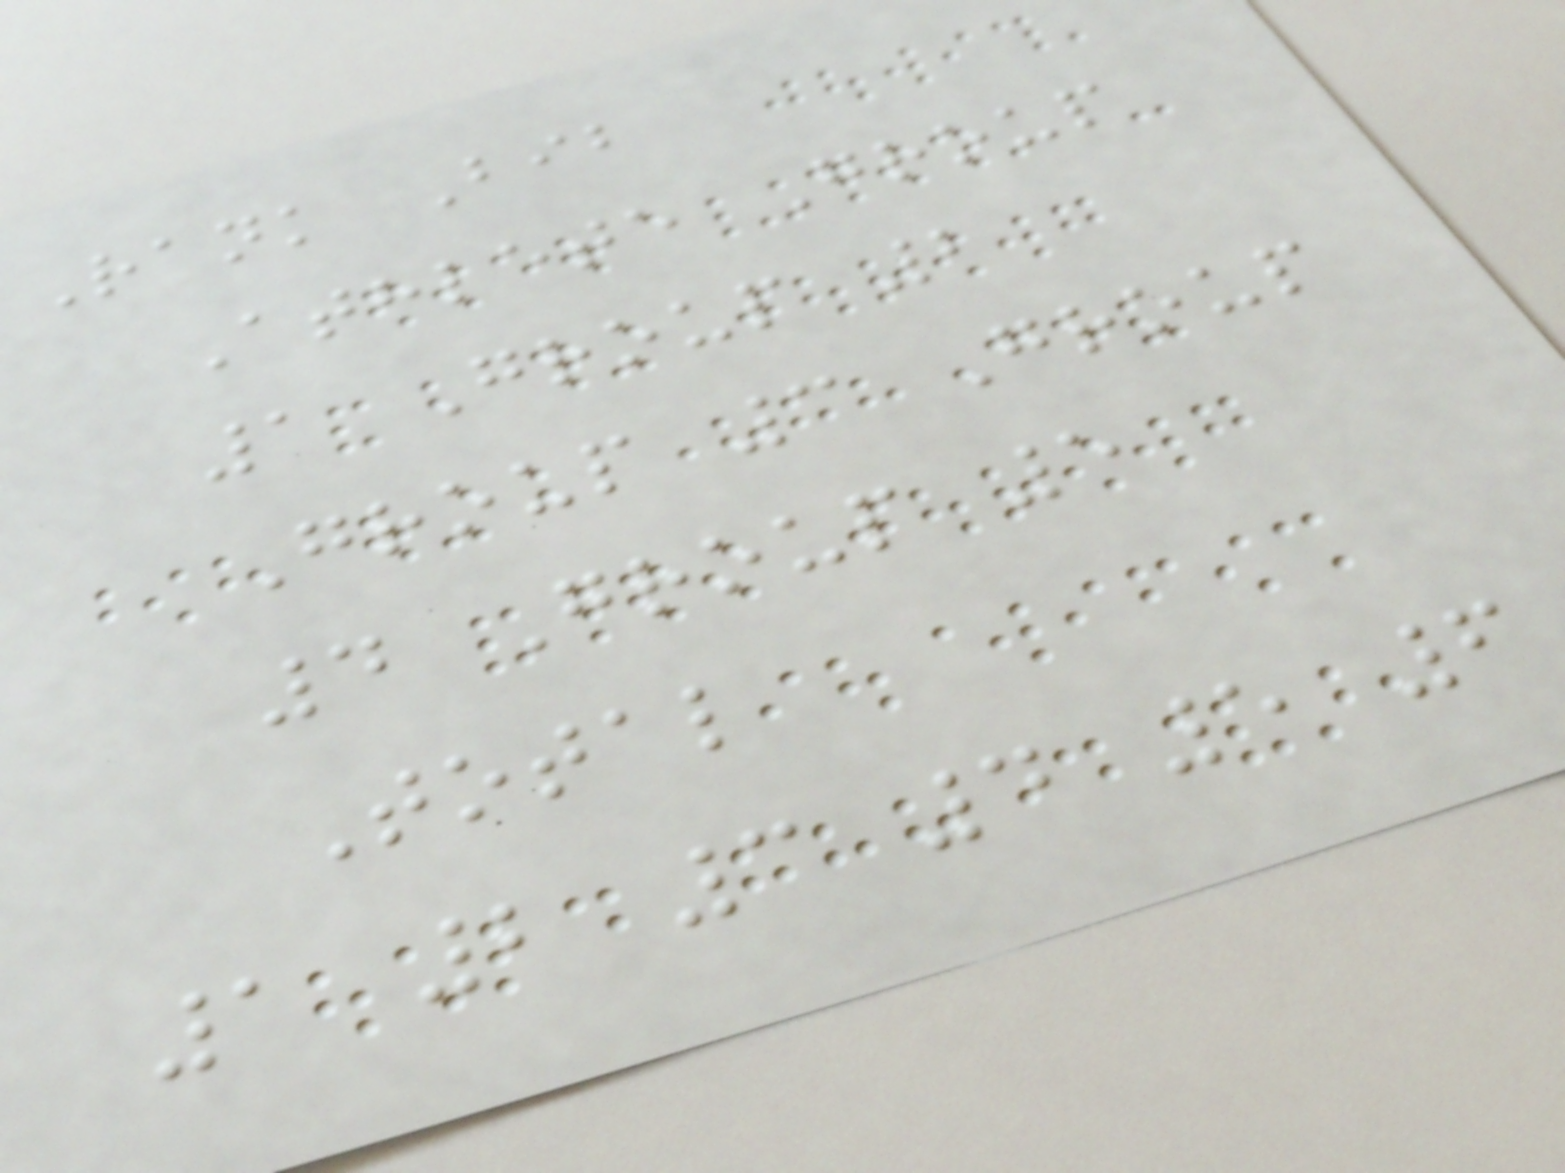Rank Bib
Athlete Group
1 Group 2
Group 3 Group
4 Group 5
Total
1 2 3 4 5 6
